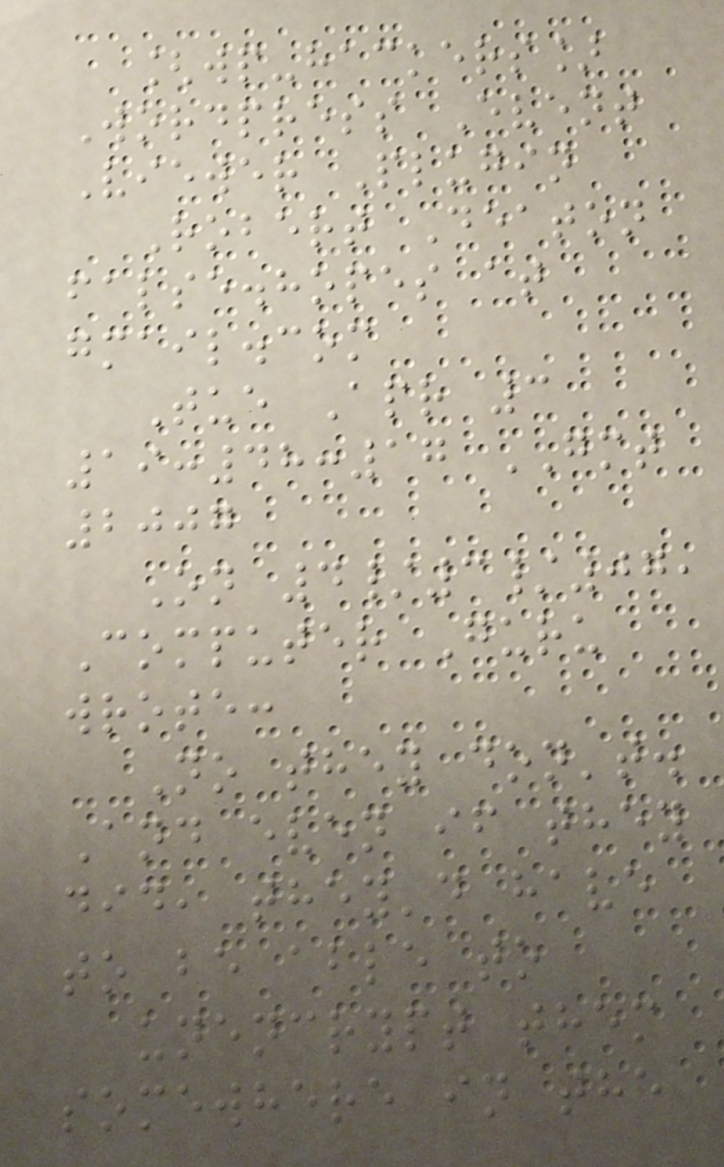[wp-hackers]
Wordpress Event
Viewer Plugin
Robert Deaton
false.hopes at
gmail.com
Tue Apr 3
19:48:17 GMT
2007
On 4/3/07,
Computer Guru
wrote:
No they don't.
And even if they
did, they'd have
to be able to
unencrypt them
somewhere in the
